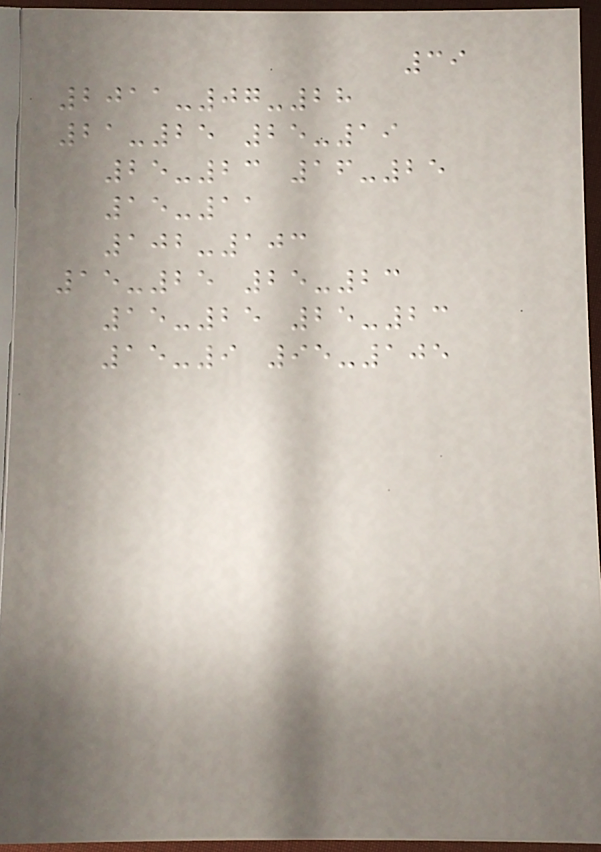39
2011-07-28
21-25 25-19
25-23 16-25
15-11
102-103
15-25 25-23
15-25 25-23
15-9 95-105
